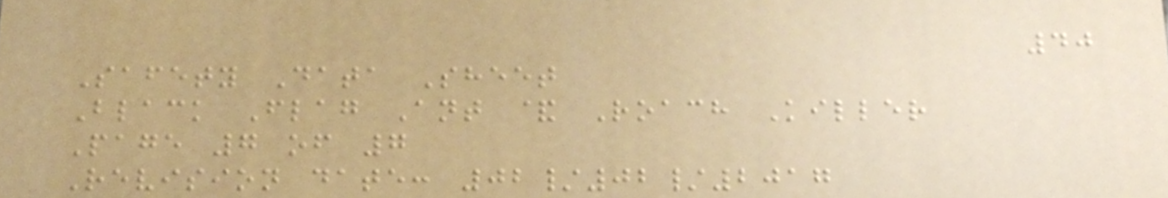40
Safety Data Sheet
Black Flag Ant & Roach Killer
Page 7 of 7
Revision date: 02/02/2017
